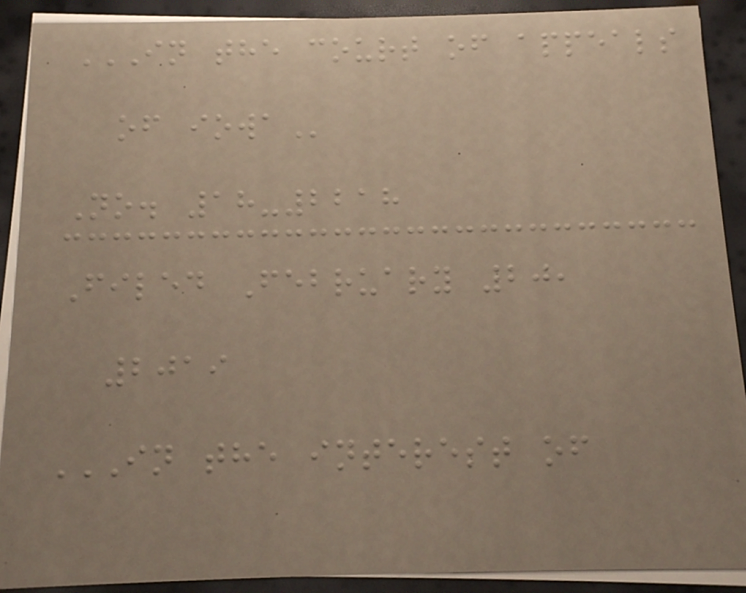IN THE COURT OF APPEALS
OF IOWA
No. 18-2218
Filed February 20,
2019
IN THE INTEREST OF
